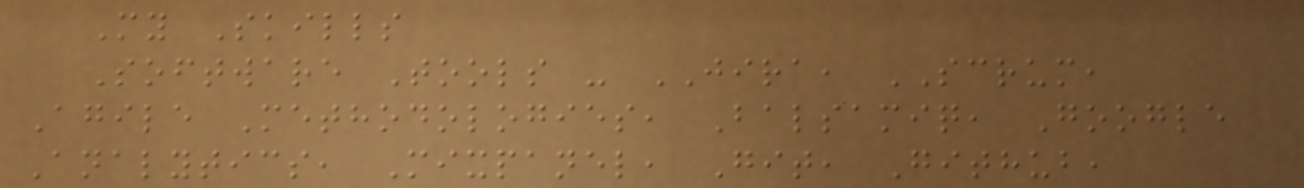My Skills
Software Tools - JIRA, SCRUM,
Agile Methodologies, Balsamiq, Google
Analytics, Mixpanel, Git, Github,
